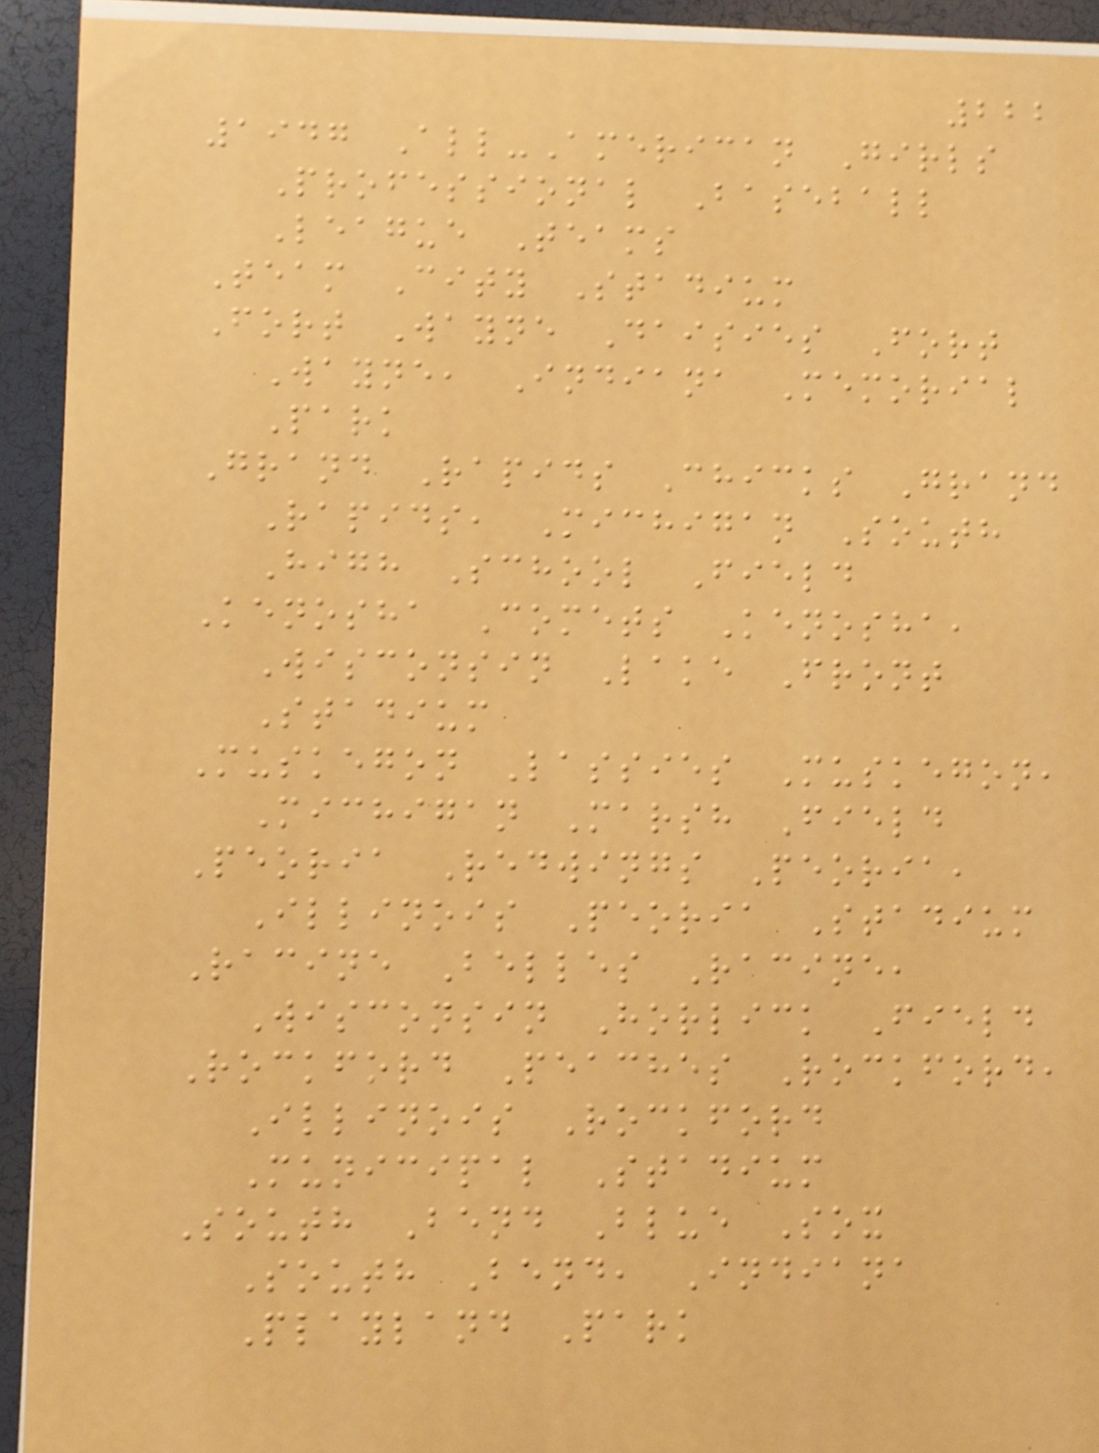222
1947 All-American Girls
Professional Baseball
League Teams
Team City Stadium
Fort Wayne Daisies Fort
Wayne, Indiana Memorial
Park
Grand Rapids Chicks Grand
Rapids, Michigan South
High School Field
Kenosha Comets Kenosha,
Wisconsin Lake Front
Stadium
Muskegon Lassies Muskegon,
Michigan Marsh Field
Peoria Redwings Peoria,
Illinois Peoria Stadium
Racine Belles Racine,
Wisconsin Horlick Field
Rockford Peaches Rockford,
Illinois Rockford
Municipal Stadium
South Bend Blue Sox
South Bend, Indiana
Playland Park
